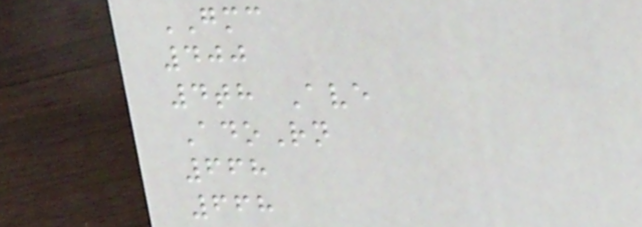GMC
400
4th Ave
AdoRn
668
668
